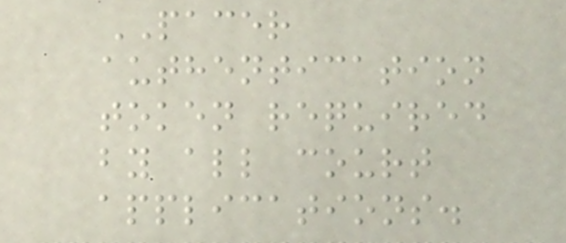PACER
authentication
token required
by all court
applications.
